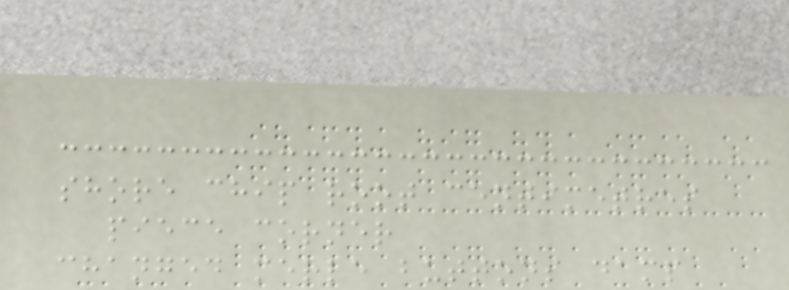shore chip root centimetres
piece corner
changed merle buttons damp
